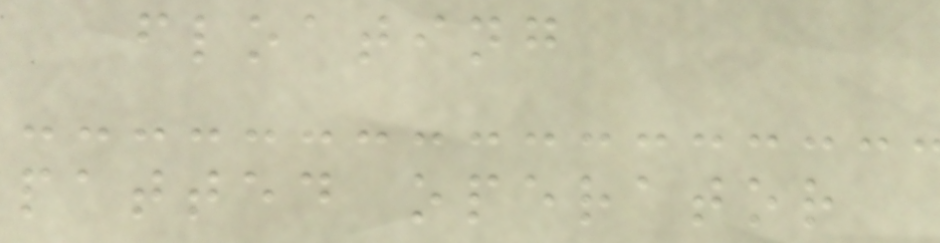floating
patted operator
